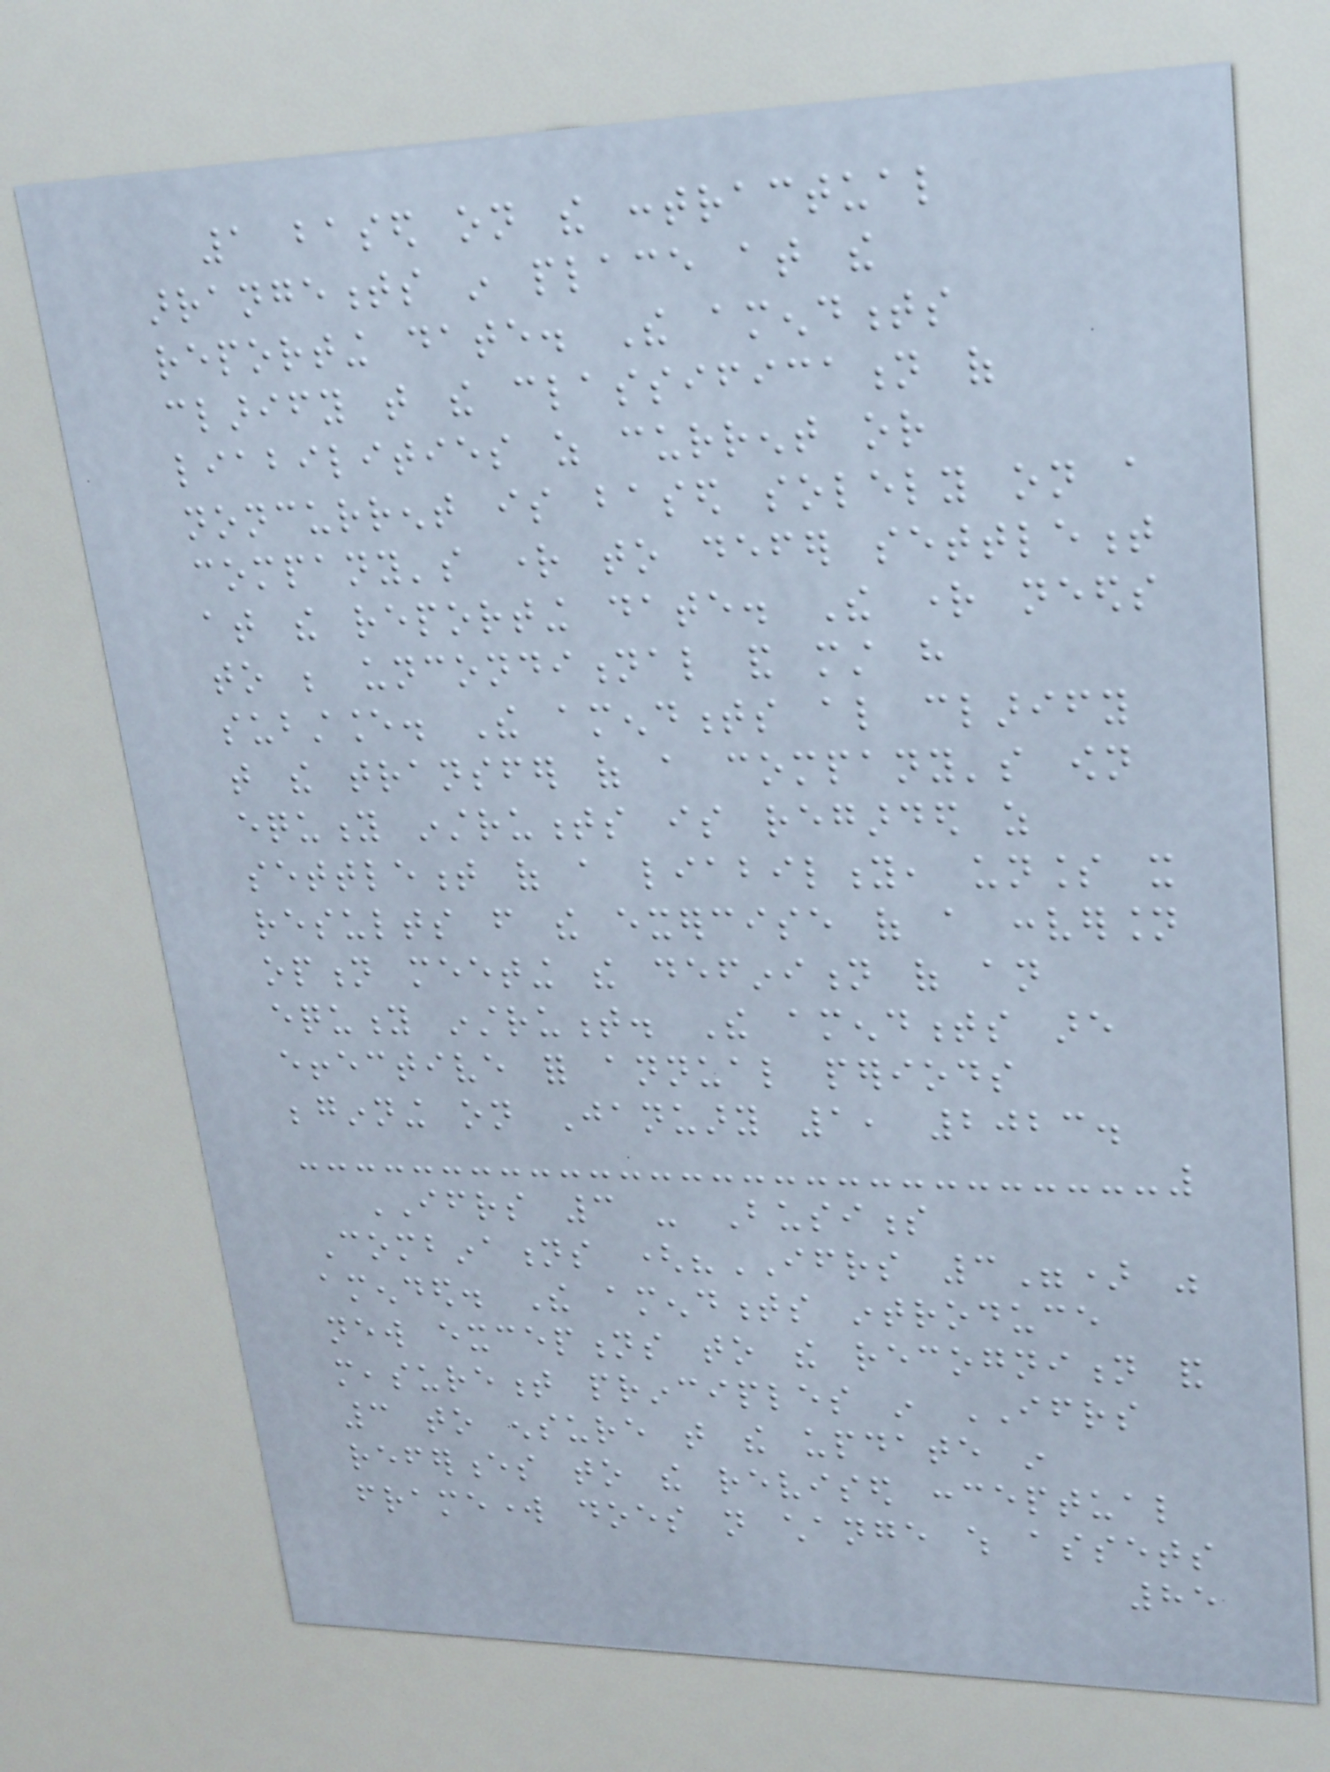1 based on the contractual
arrangements in place at the
reporting date. The amendments
clarify that the classification of
liabilities as current or
noncurrent is based solely on a
company's right to defer settlement
at the reporting date. The right needs
to be unconditional and must have
substance. The amendments also clarify
that the transfer of a company's own
equity instruments is regarded as
settlement of a liability, unless it
results from the exercise of a conversion
option meeting the definition of an
equity instrument. The amendments are
effective for annual periods
beginning on January 1, 2023.
IFRS 3 - Business
Combinations ("IFRS 3") was
amended. The amendments introduce
new exceptions to the recognition and
measurement principles in IFRS
3 to ensure that the update in
references to the revised conceptual
framework does not change which assets
85
